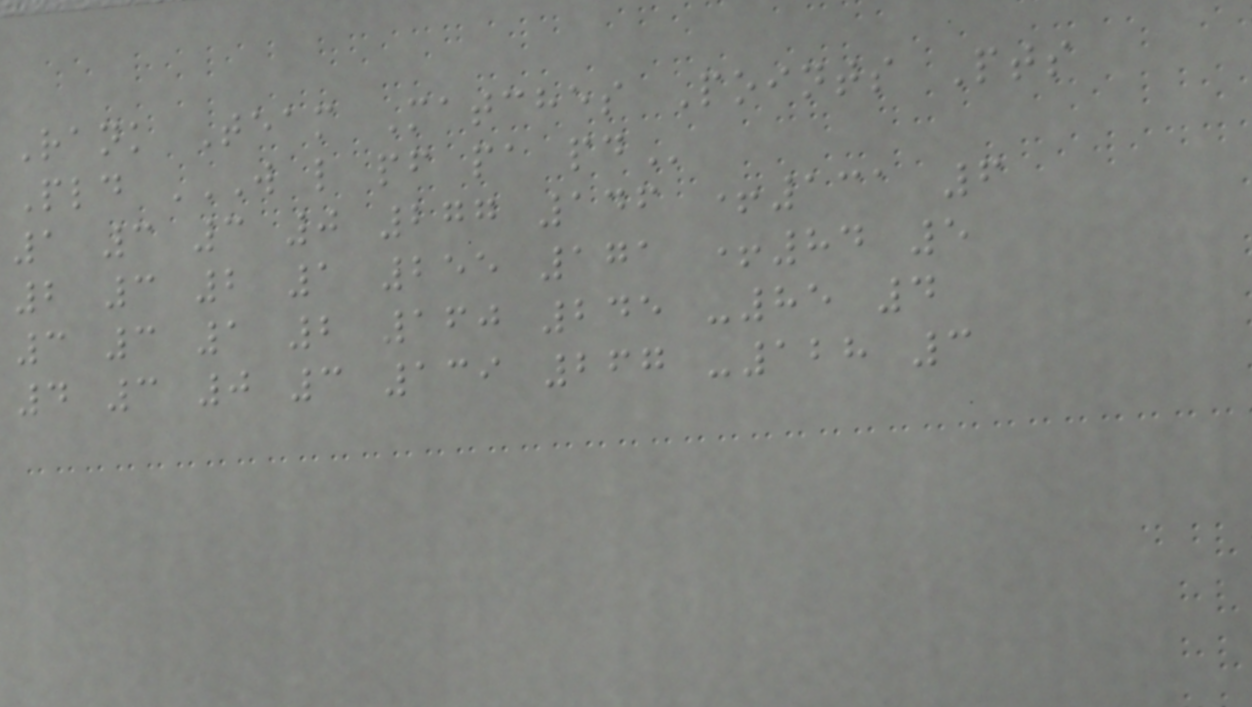Rank Team Matches Points Pts
Pld W L PF PA PD
1 3 3 0 277 146 +131 6
2 3 2 1 255 171 +84 5
3 3 1 2 160 245 -85 4
4 3 0 3 139 267 -128 3
